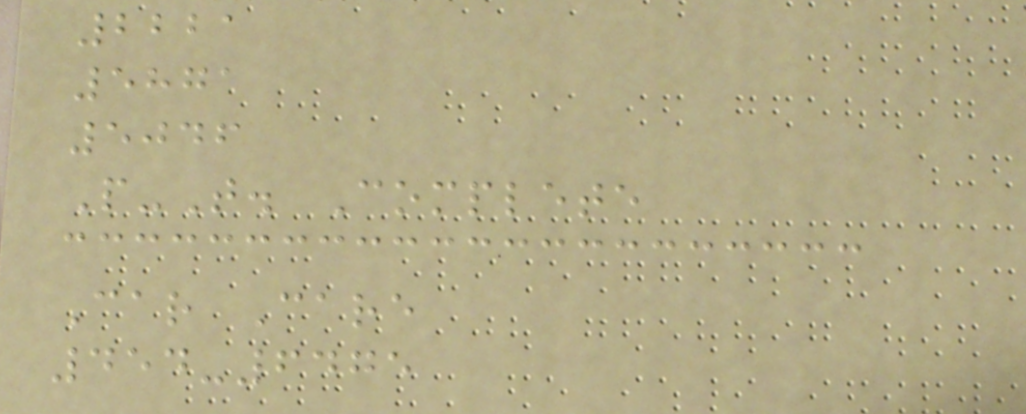2221
5871
5046
P-T. Complete
Car Care
454-6475
